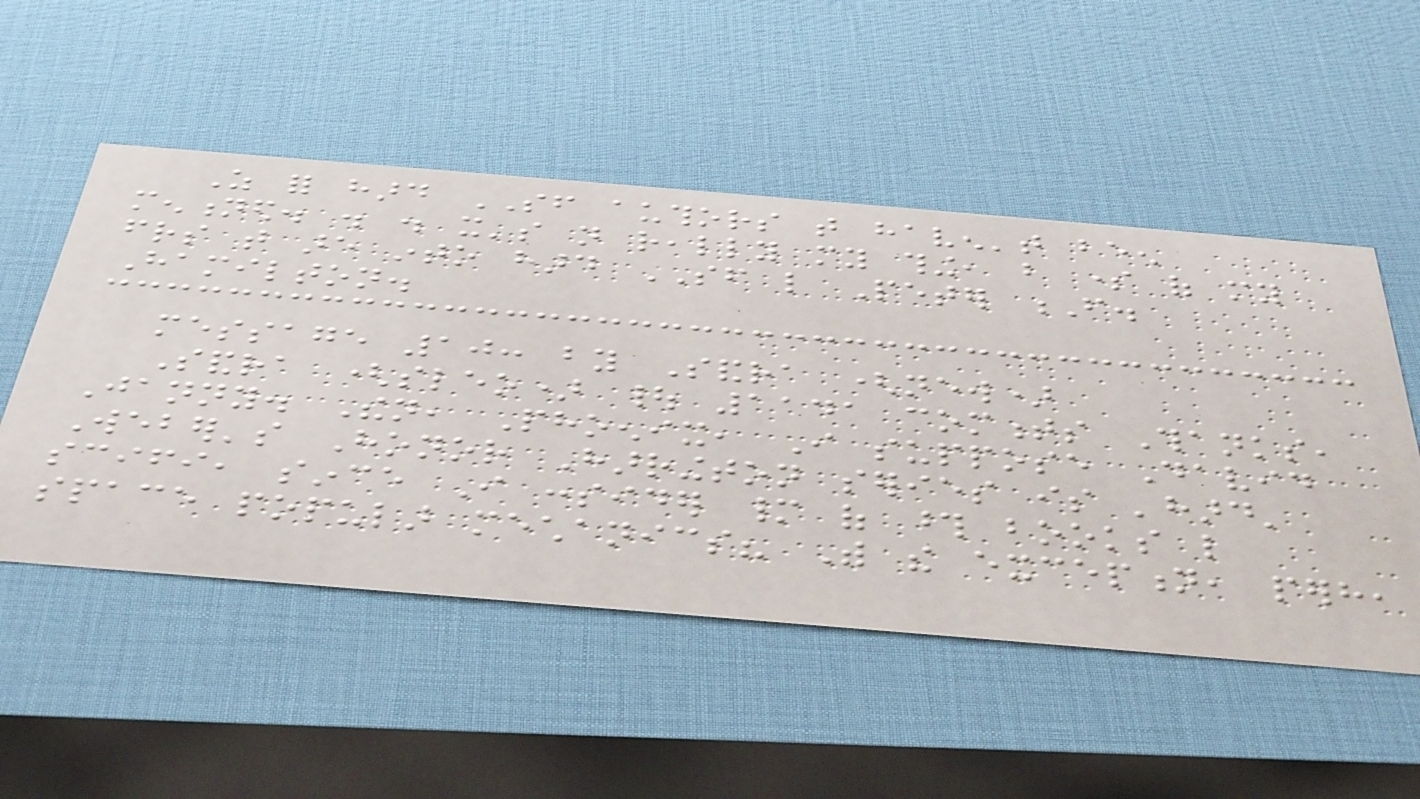As for hard SF authors that haven't been
mentioned. . . it's not really my thing, but some of my
friends that are into hard SF like Peter F.
Hamilton.
message 10: by Sandra (new)
Sandra (sleo) | 1141 comments Thanks,
Janny. Then, Phoenix, I suppose David
Weber's Honor Harrington series is 'hard'
scifi, since I consider many of those books like
space popular mechanics? With the exception, perhaps,
